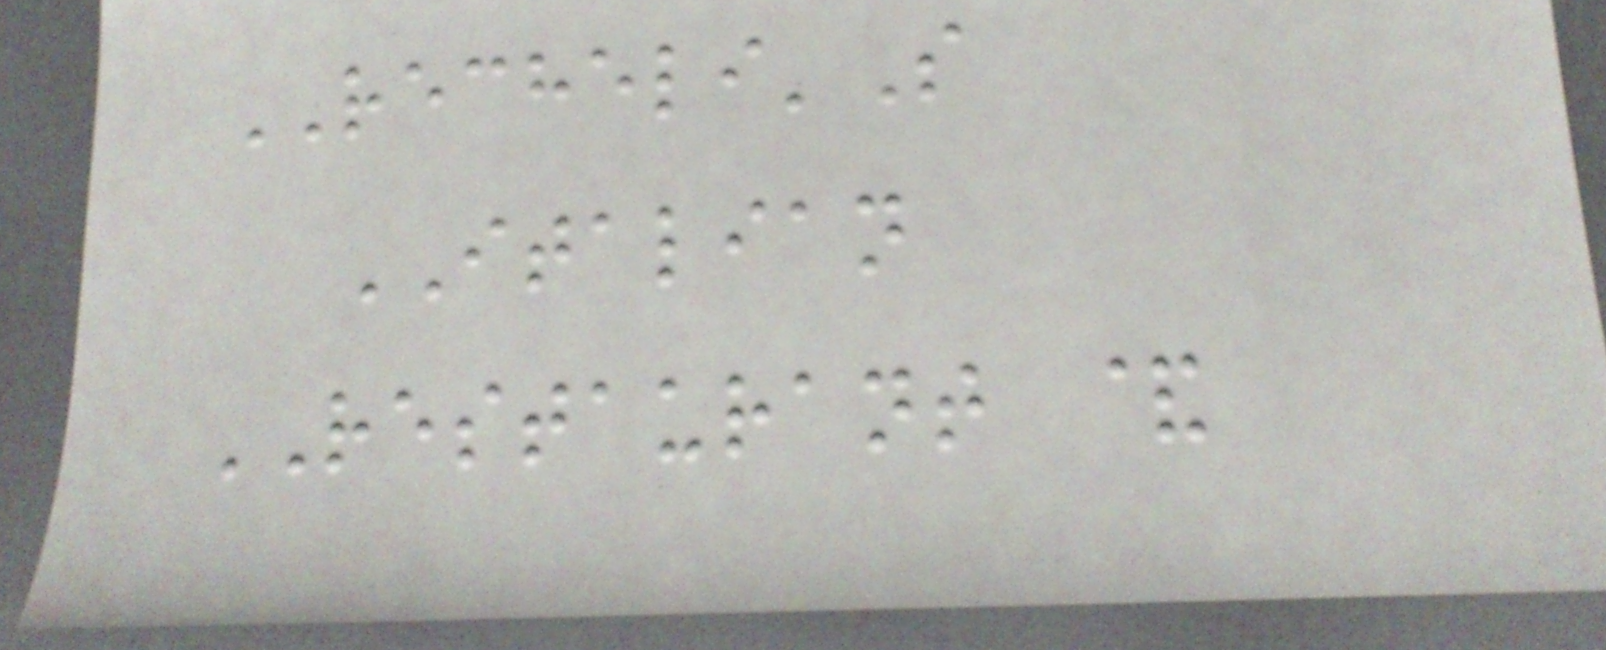RECHELI'S
ITALIAN
RESTAURANT &
